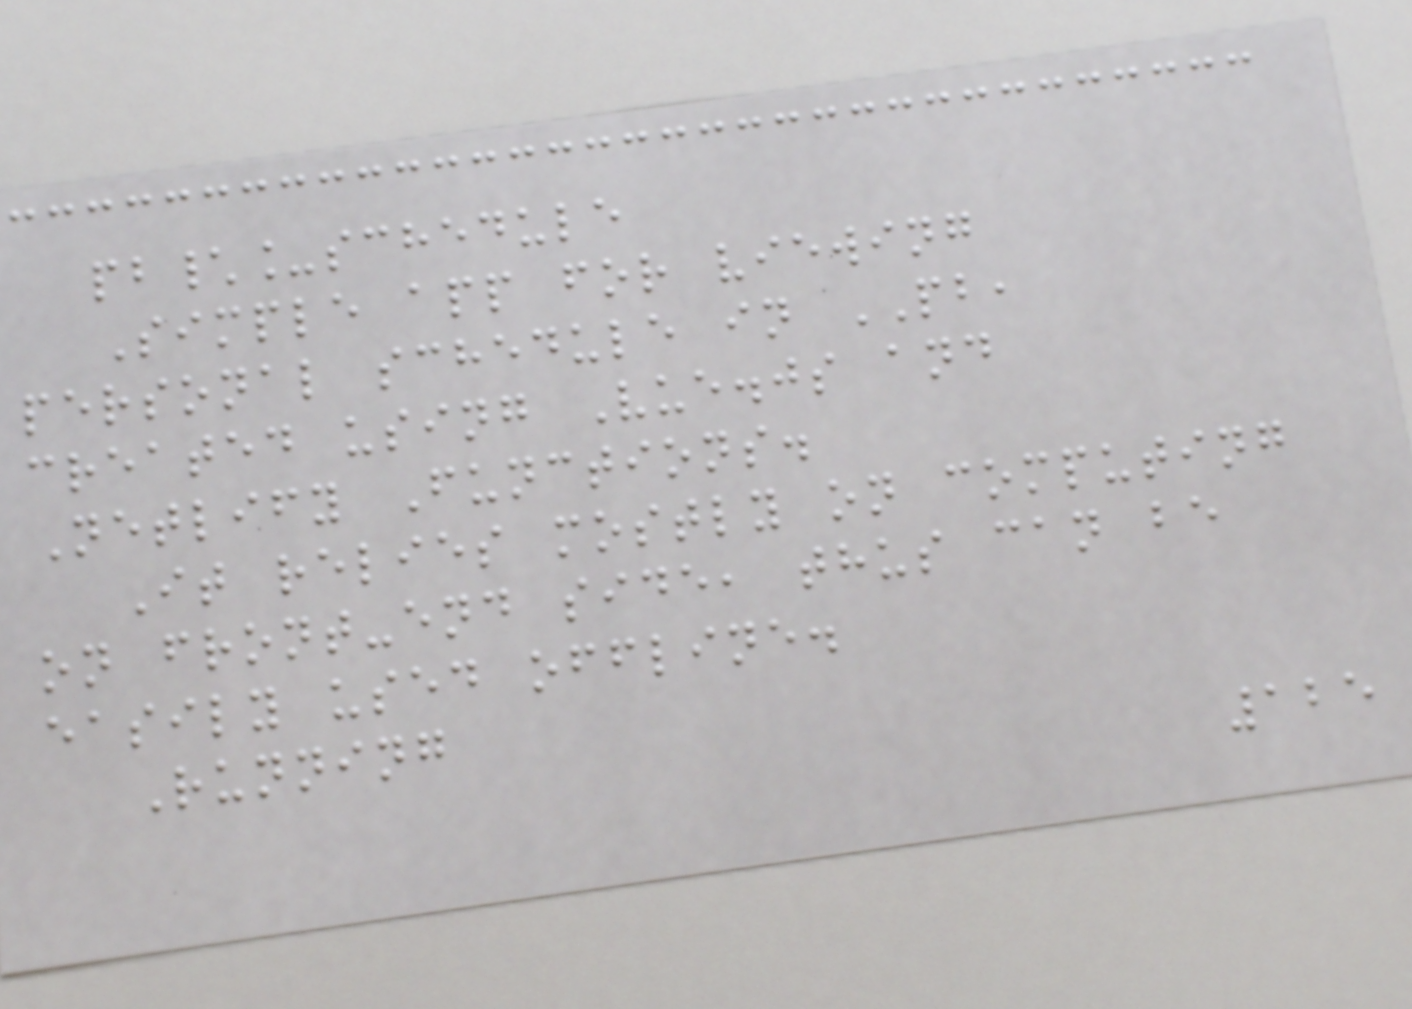pb\_schedule
Simple app for viewing
personal schedule in PB,
created using Vue.js and
Netlify Functions.
It relies mostly on computing
on front-end side, thus can be
easily used offline.
Running
125
